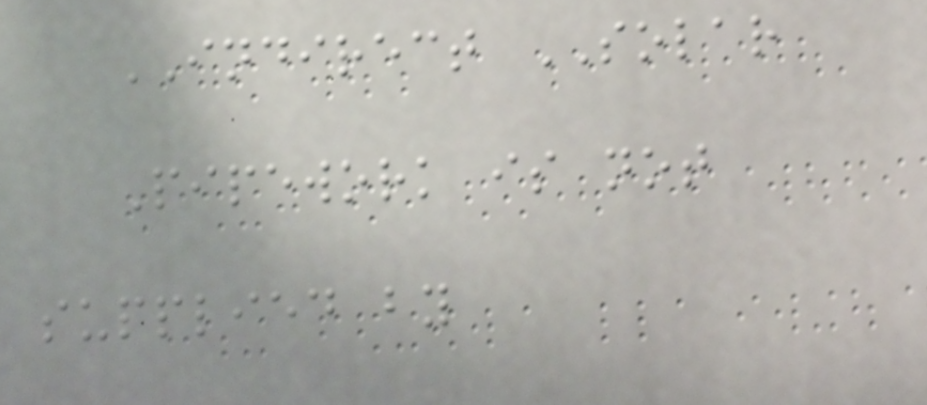INDIRECT SOLAR
Pipework is not
supplied by
